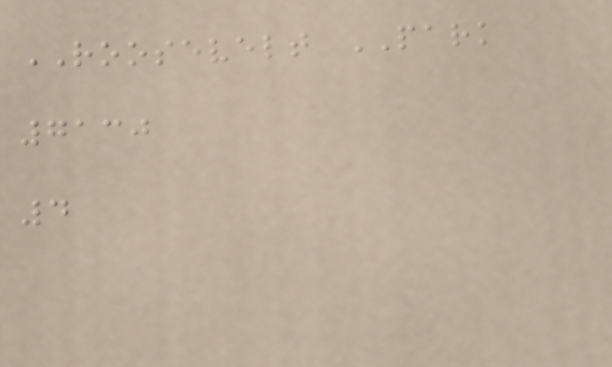ROOSEVELT PARK
7130
4
